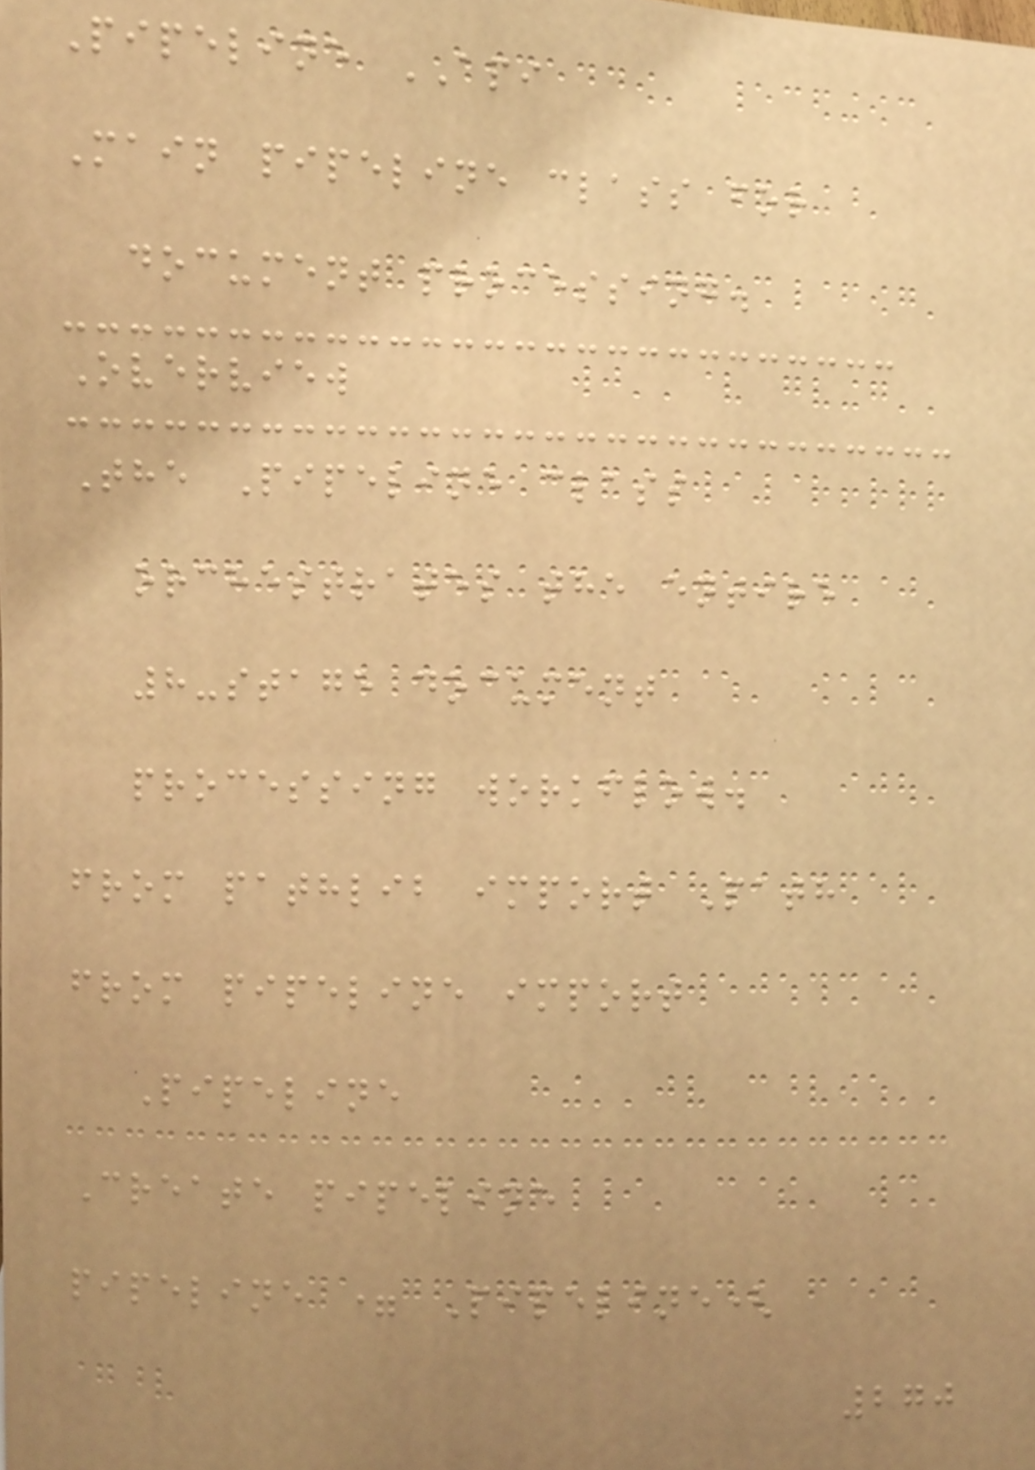Pipeline API
Main pipeline class for
document processing.
Overview
The Pipeline class
orchestrates the entire
8-stage document
processing workflow.
from pathlib import Path
from pipeline import
Pipeline
Create pipeline
pipeline = Pipeline(
270
